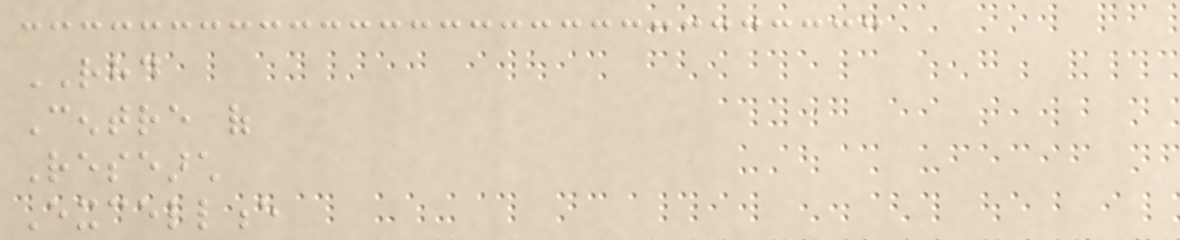RHD
Centre of
Research
Excellence
